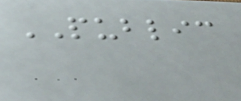PUBLIC
